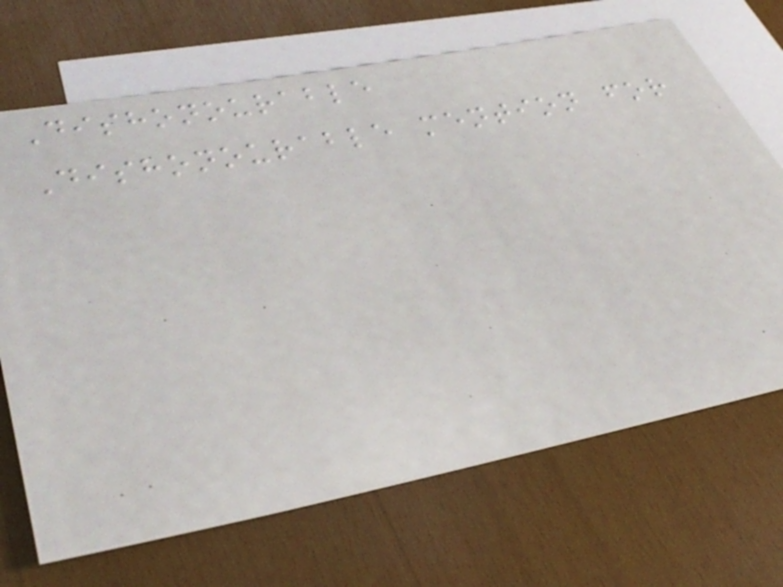Dishonourable
Dishonourable mention for
